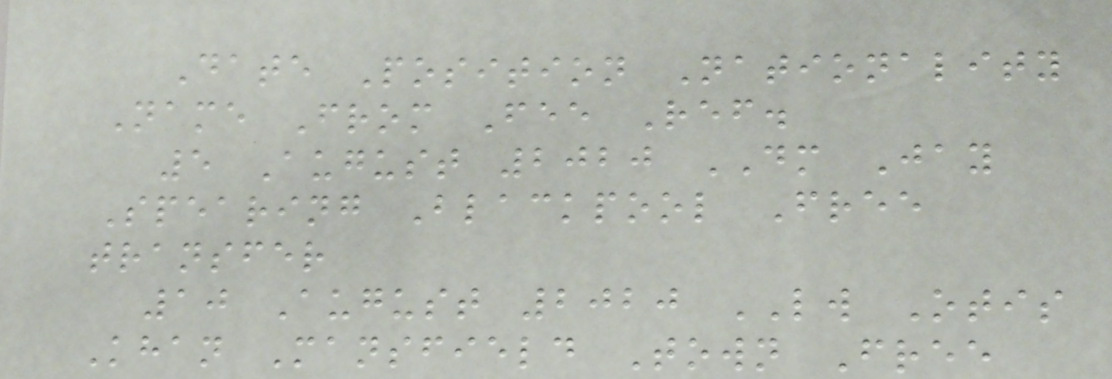Date Position Nationality
Name From Fee Ref.
5 August 2020 DM Jay
Spearing Blackpool Free
transfer
10 August 2020 LW Otis
Khan Mansfield Town Free
